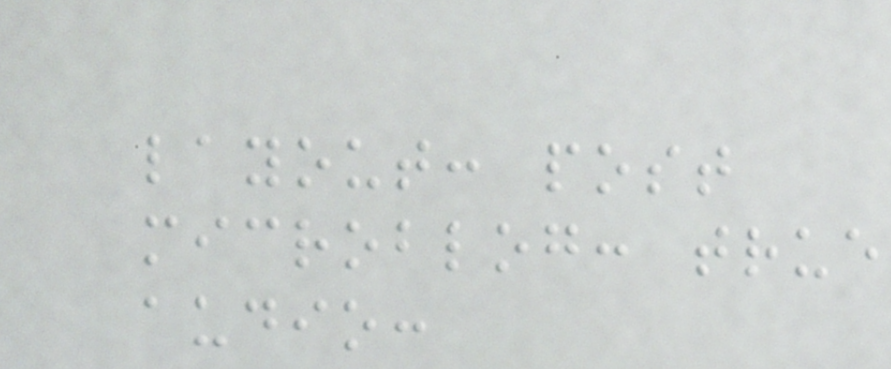layout: post
microblog: true
audio:
